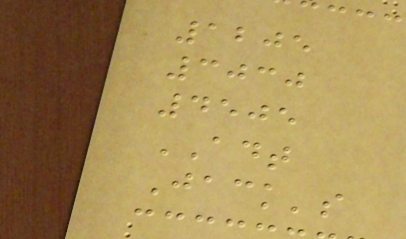1205
3030
4505
ADT
Jack's
